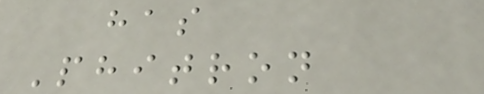has
Phitron
